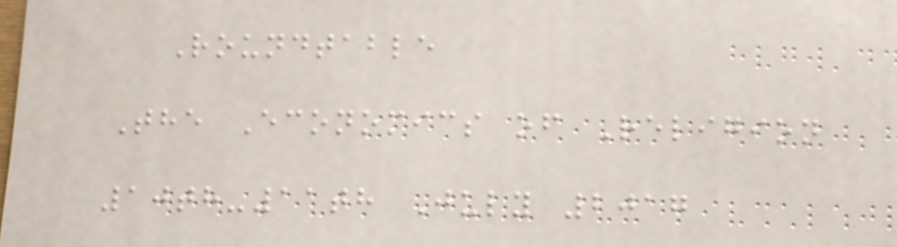Roundtable
The Economics of Religion
10th-11th July 2017
